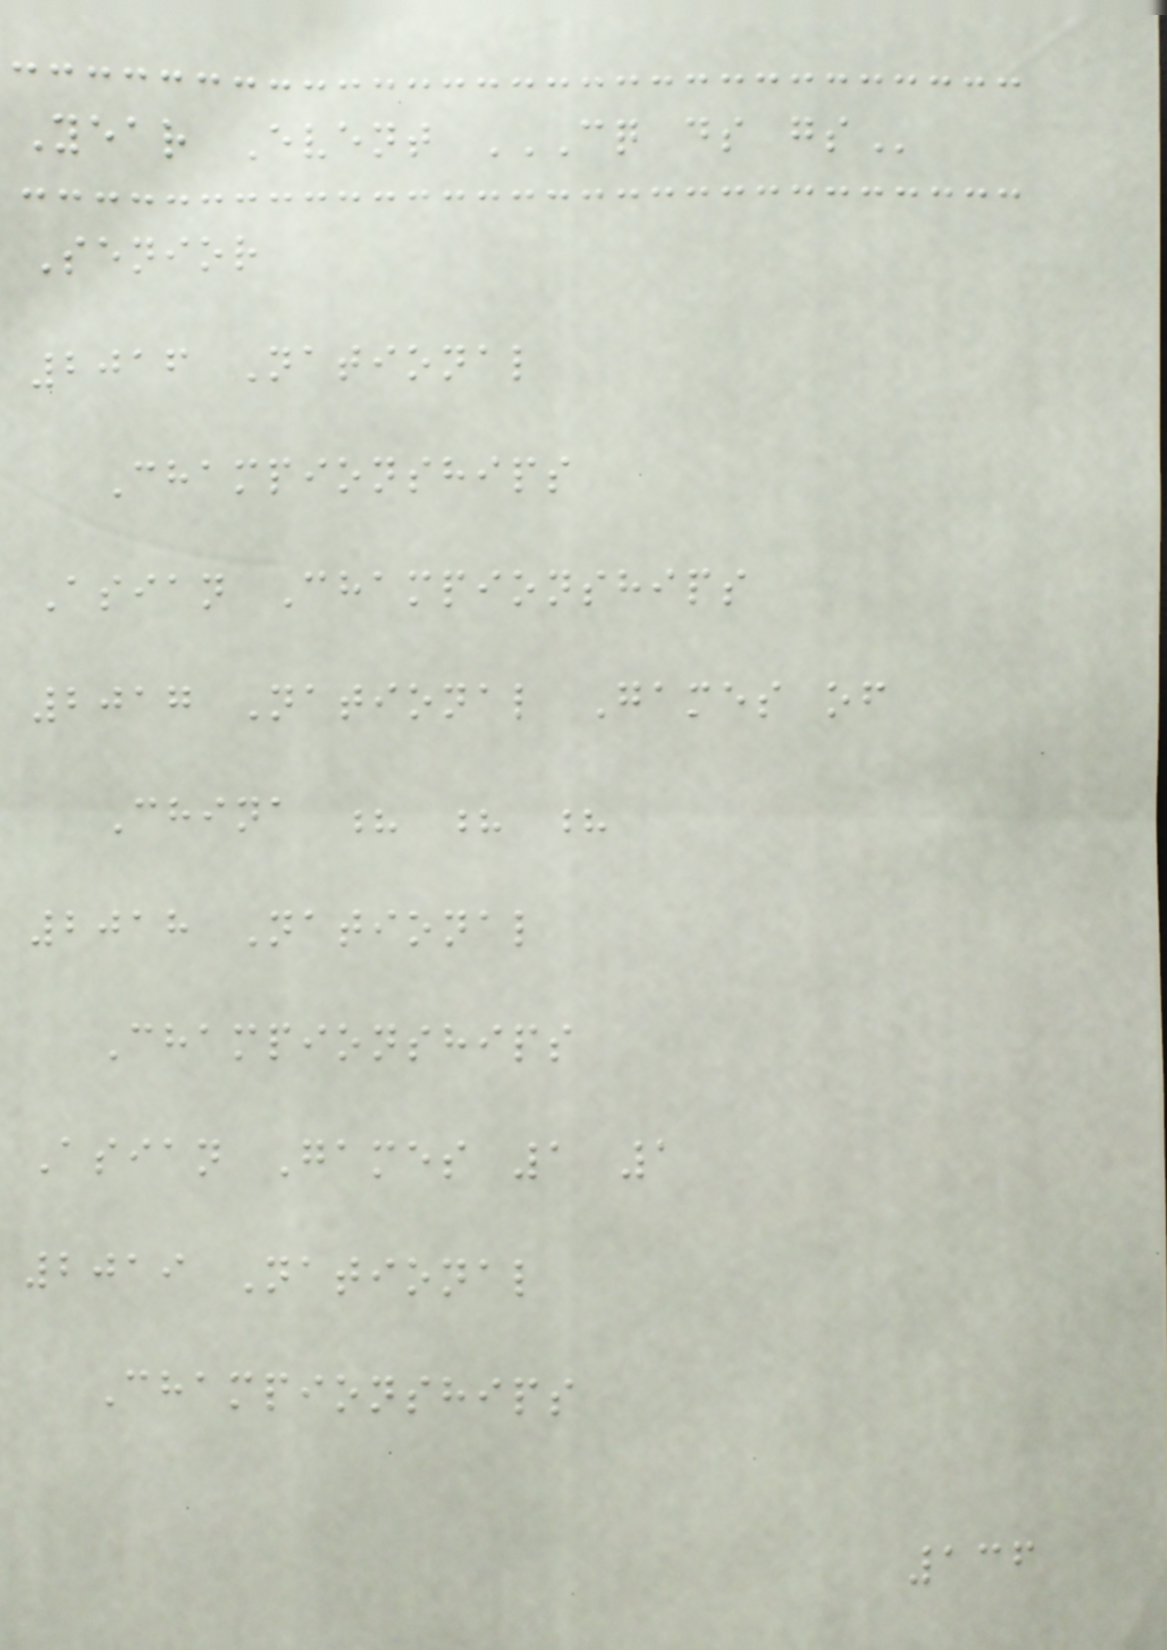Year Event CQ DS GS
Senior
2016 National
Championships
Asian Championships
2017 National Games of
China ? ? ?
2018 National
Championships
Asian Games 1 1
2019 National
Championships
136
